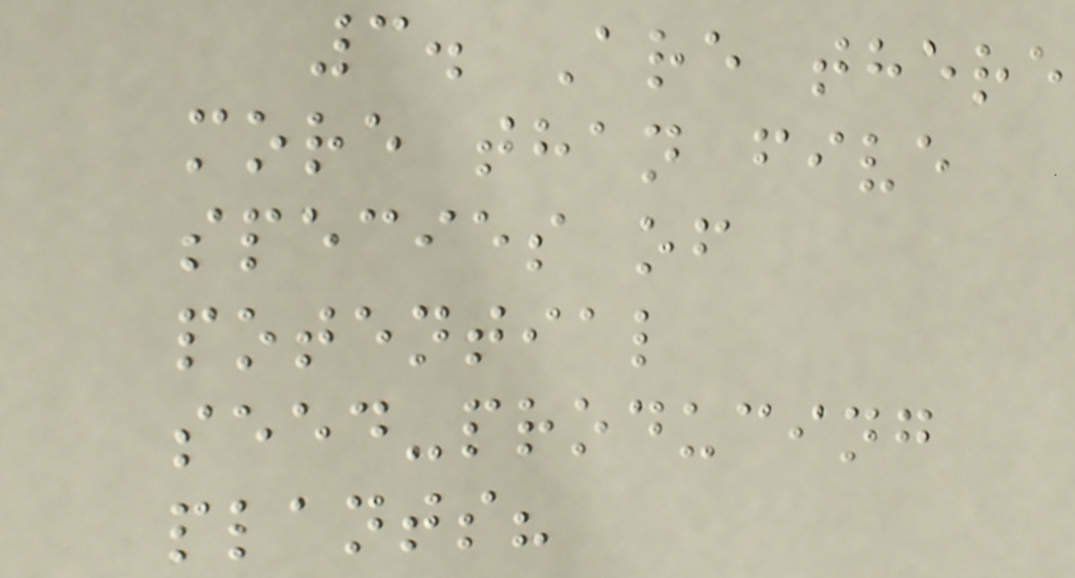3. Are there
more than five
species of
potential
seed-producing
plants?
